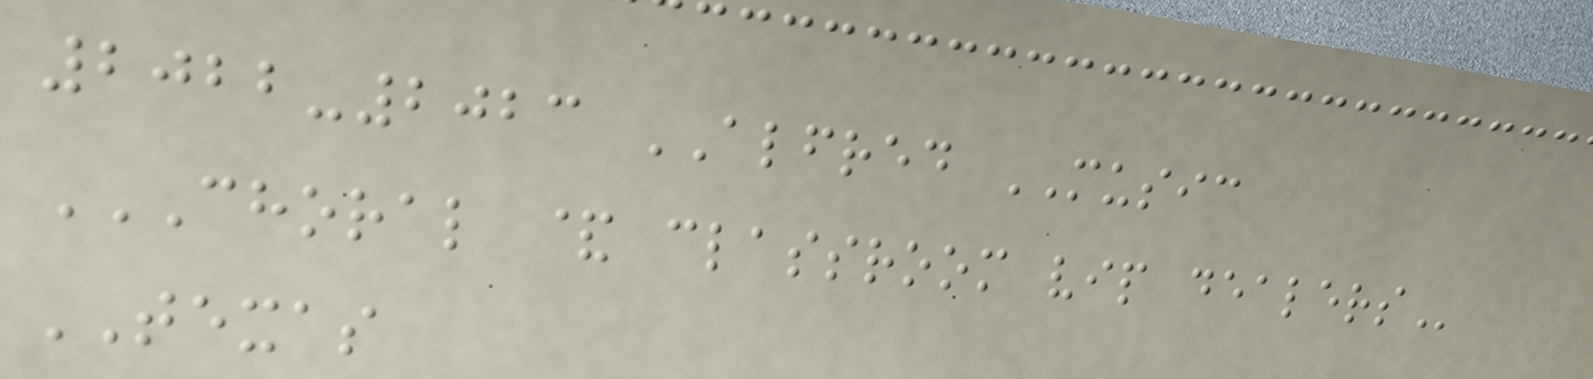2022-2023 ALFRED MUSIC
CHORAL & CLASSROOM VIP DEALERS
TEXAS
